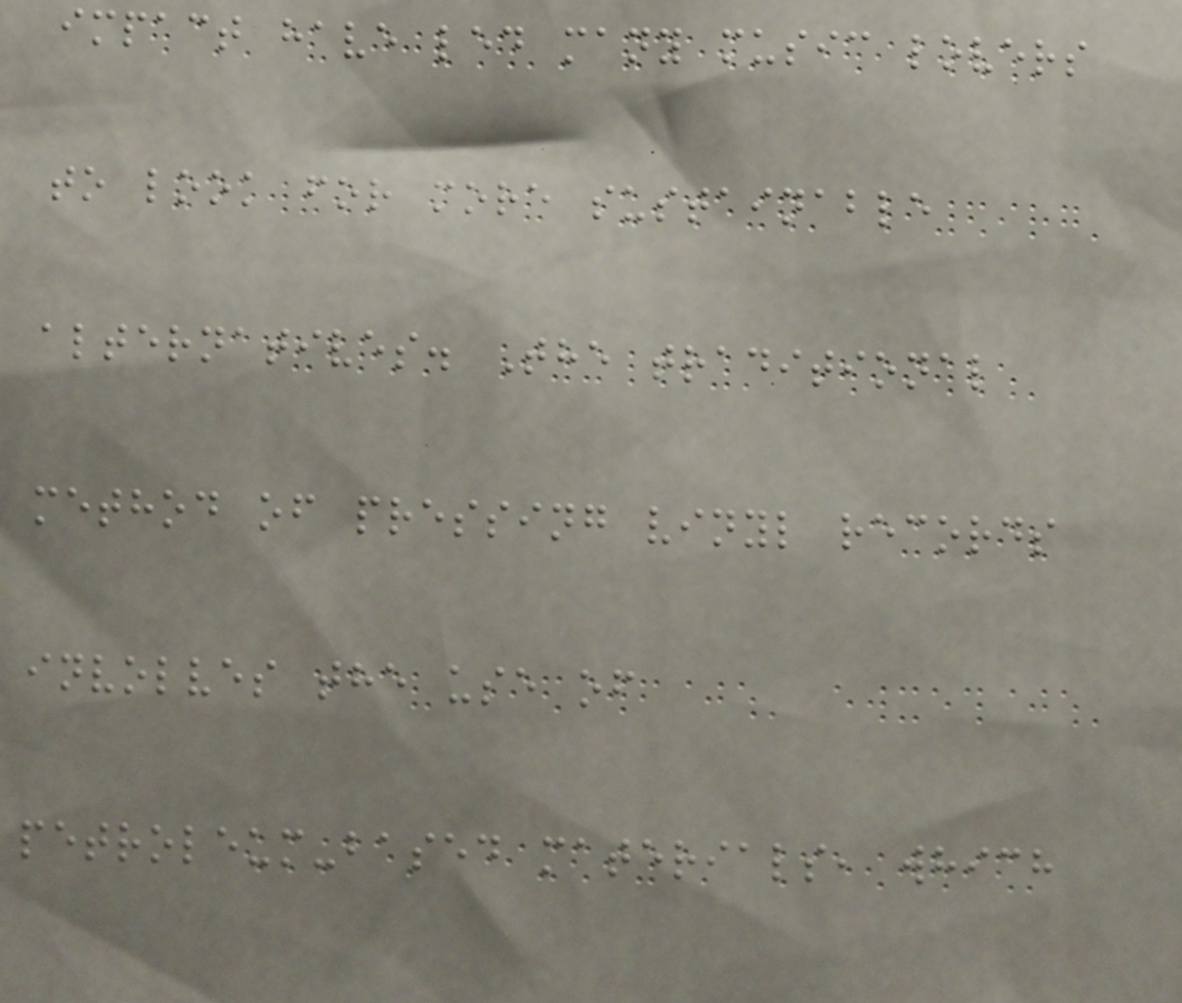impact have led many music lovers
to look for more sustainable
alternatives. The traditional
method of pressing vinyl records
involves the use of
petroleum-based materials, which
